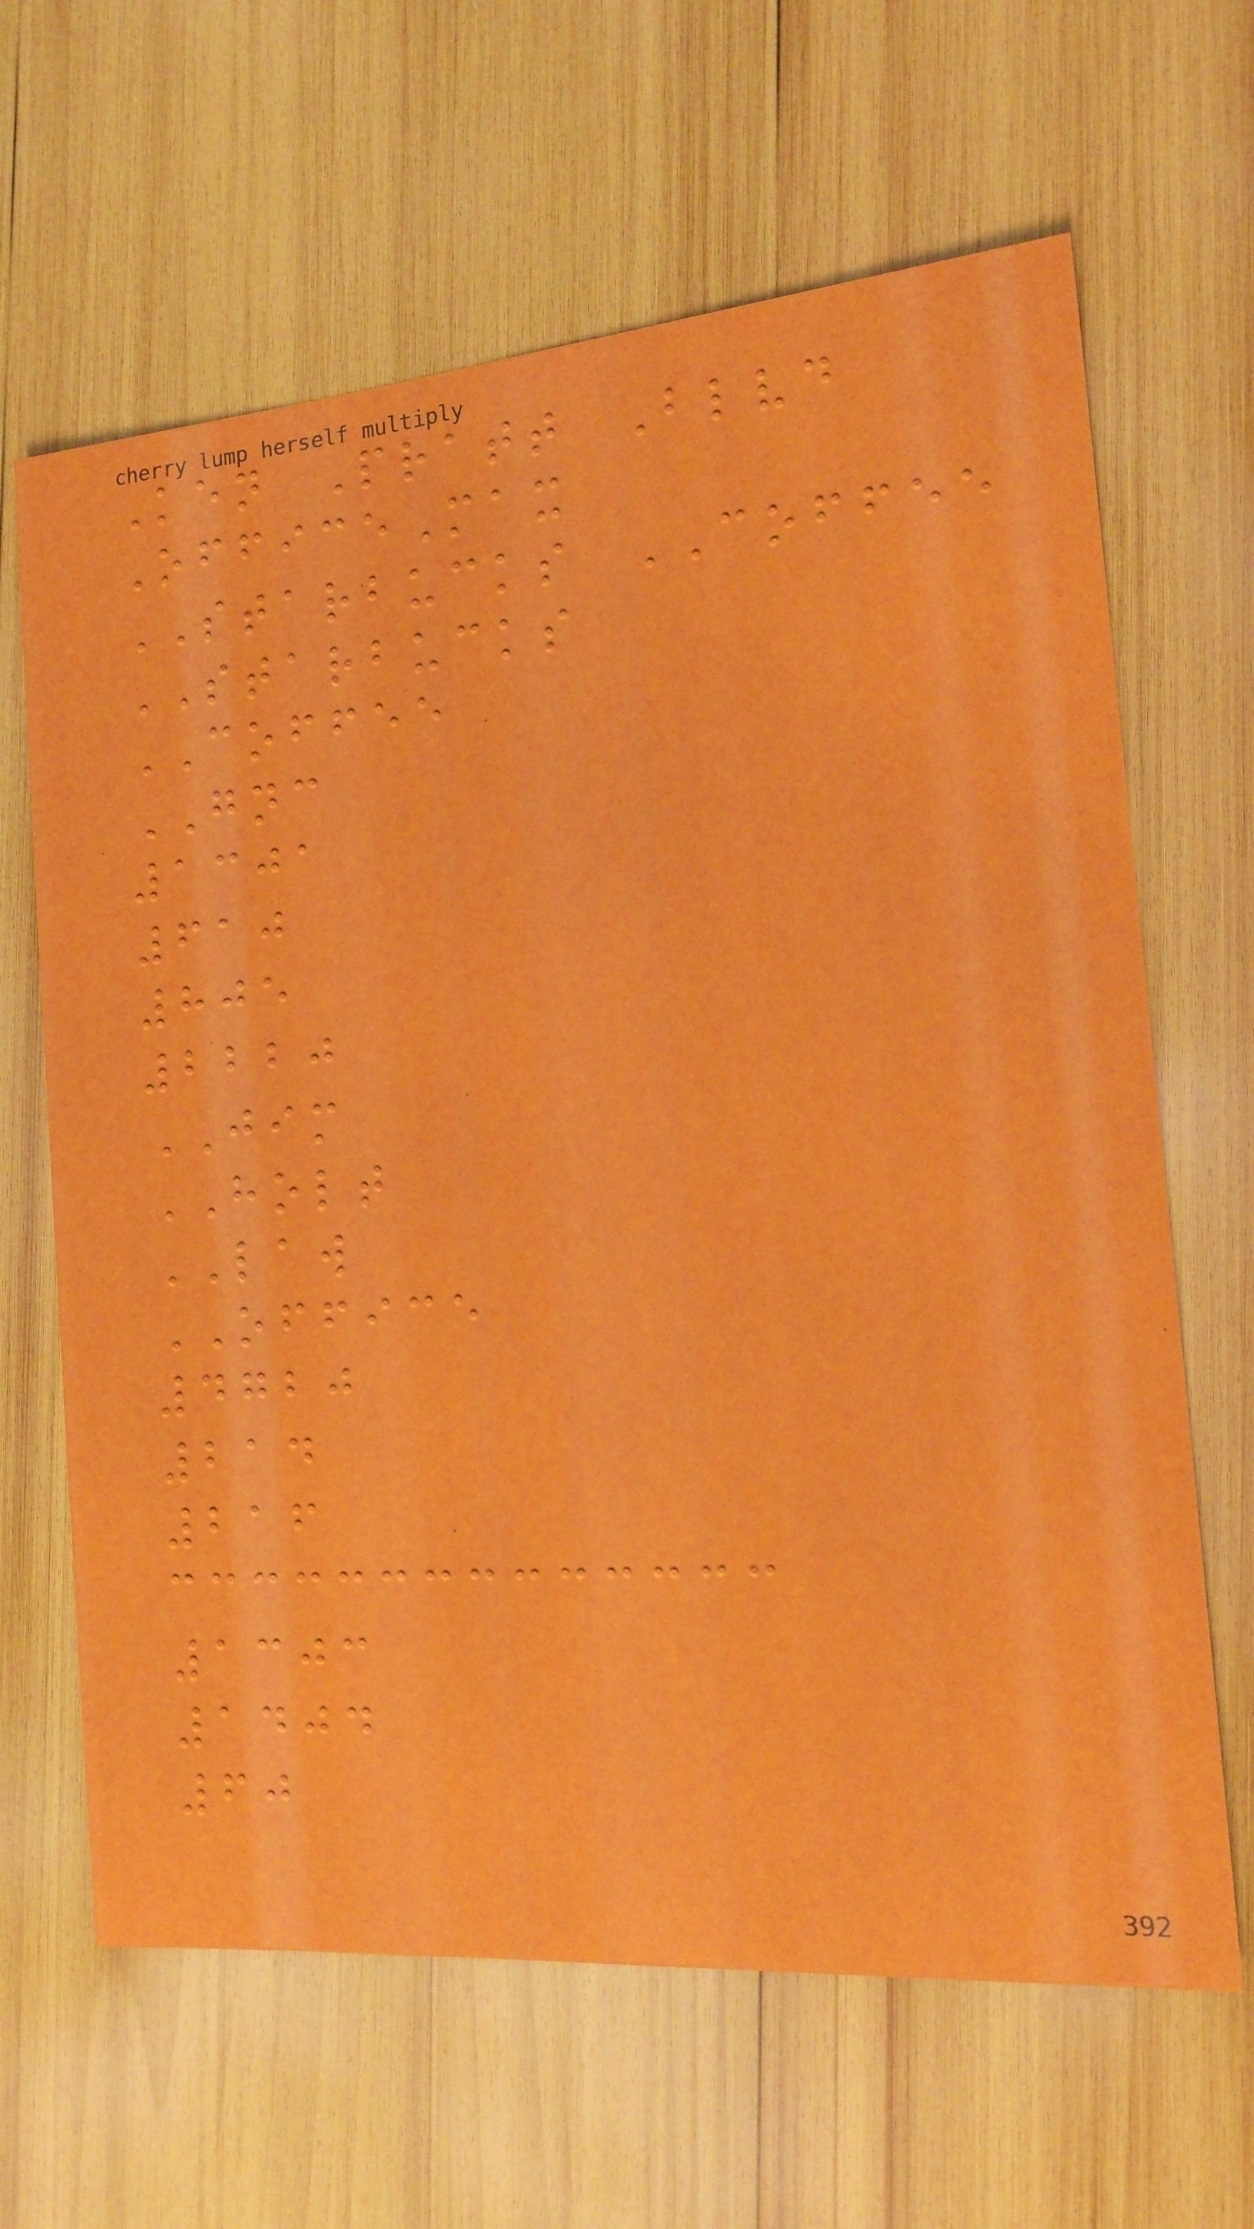Ken Pratt Blvd
OfficeMax
STARBUCKS COFFEE
STARBUCKS
COFFEE
GNC
1301
610
805
2220
JIM
HOLT
LAW
OFFICE
4720
214
216
1303
1404
60
